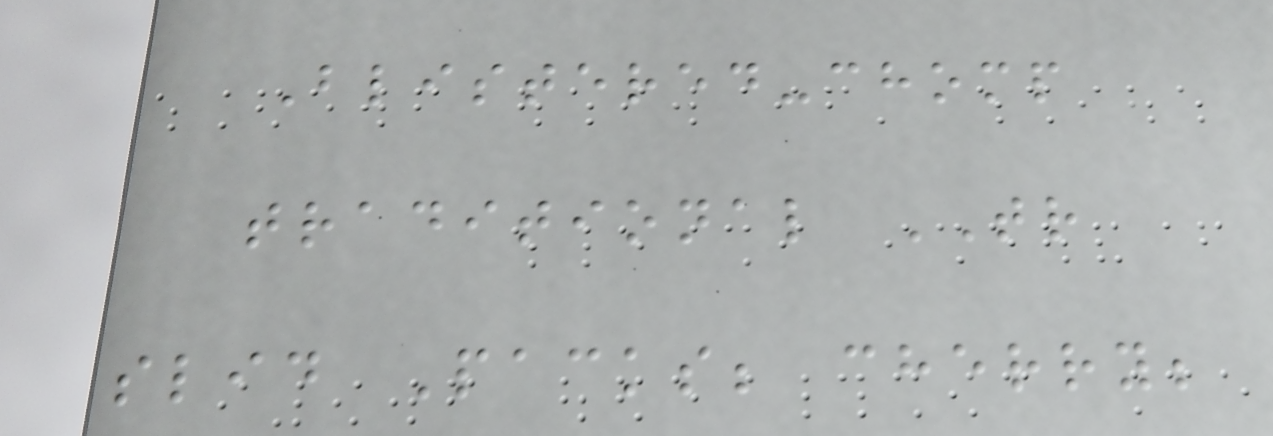Blistered-chomp
traditional TR
slid Packs; cherry;
